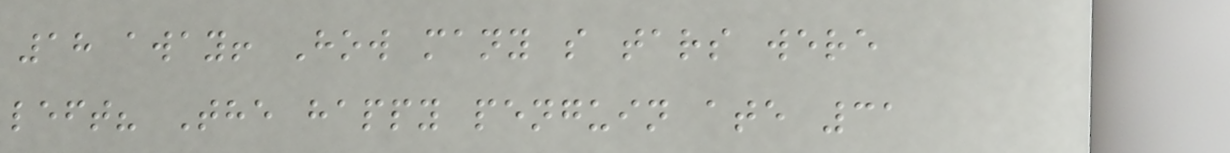18 away! How many s tars were
left? The happy penguin ate 31
